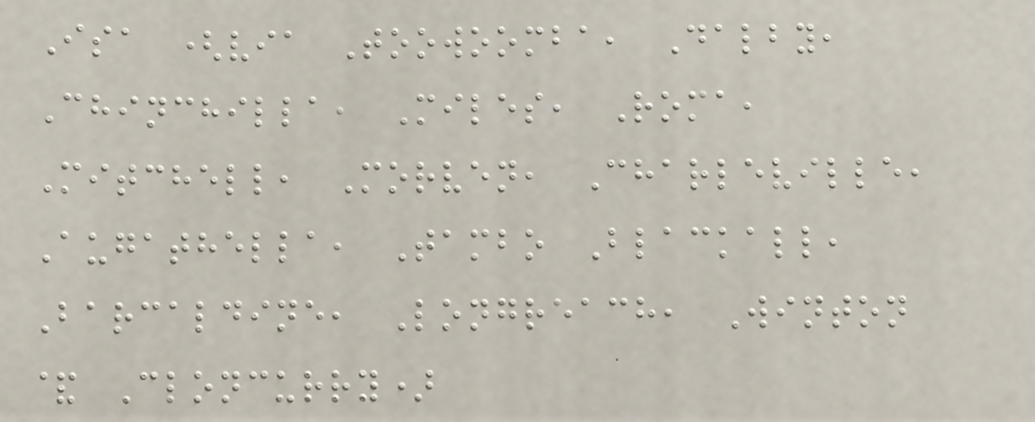Isa (via Toowoomba, Dalby,
Chinchilla, Miles, Roma,
Mitchell, Morven, Charleville,
Augathella, Tambo Blackall,
Barcaldine, Longreach, Winton
& Cloncurry)
